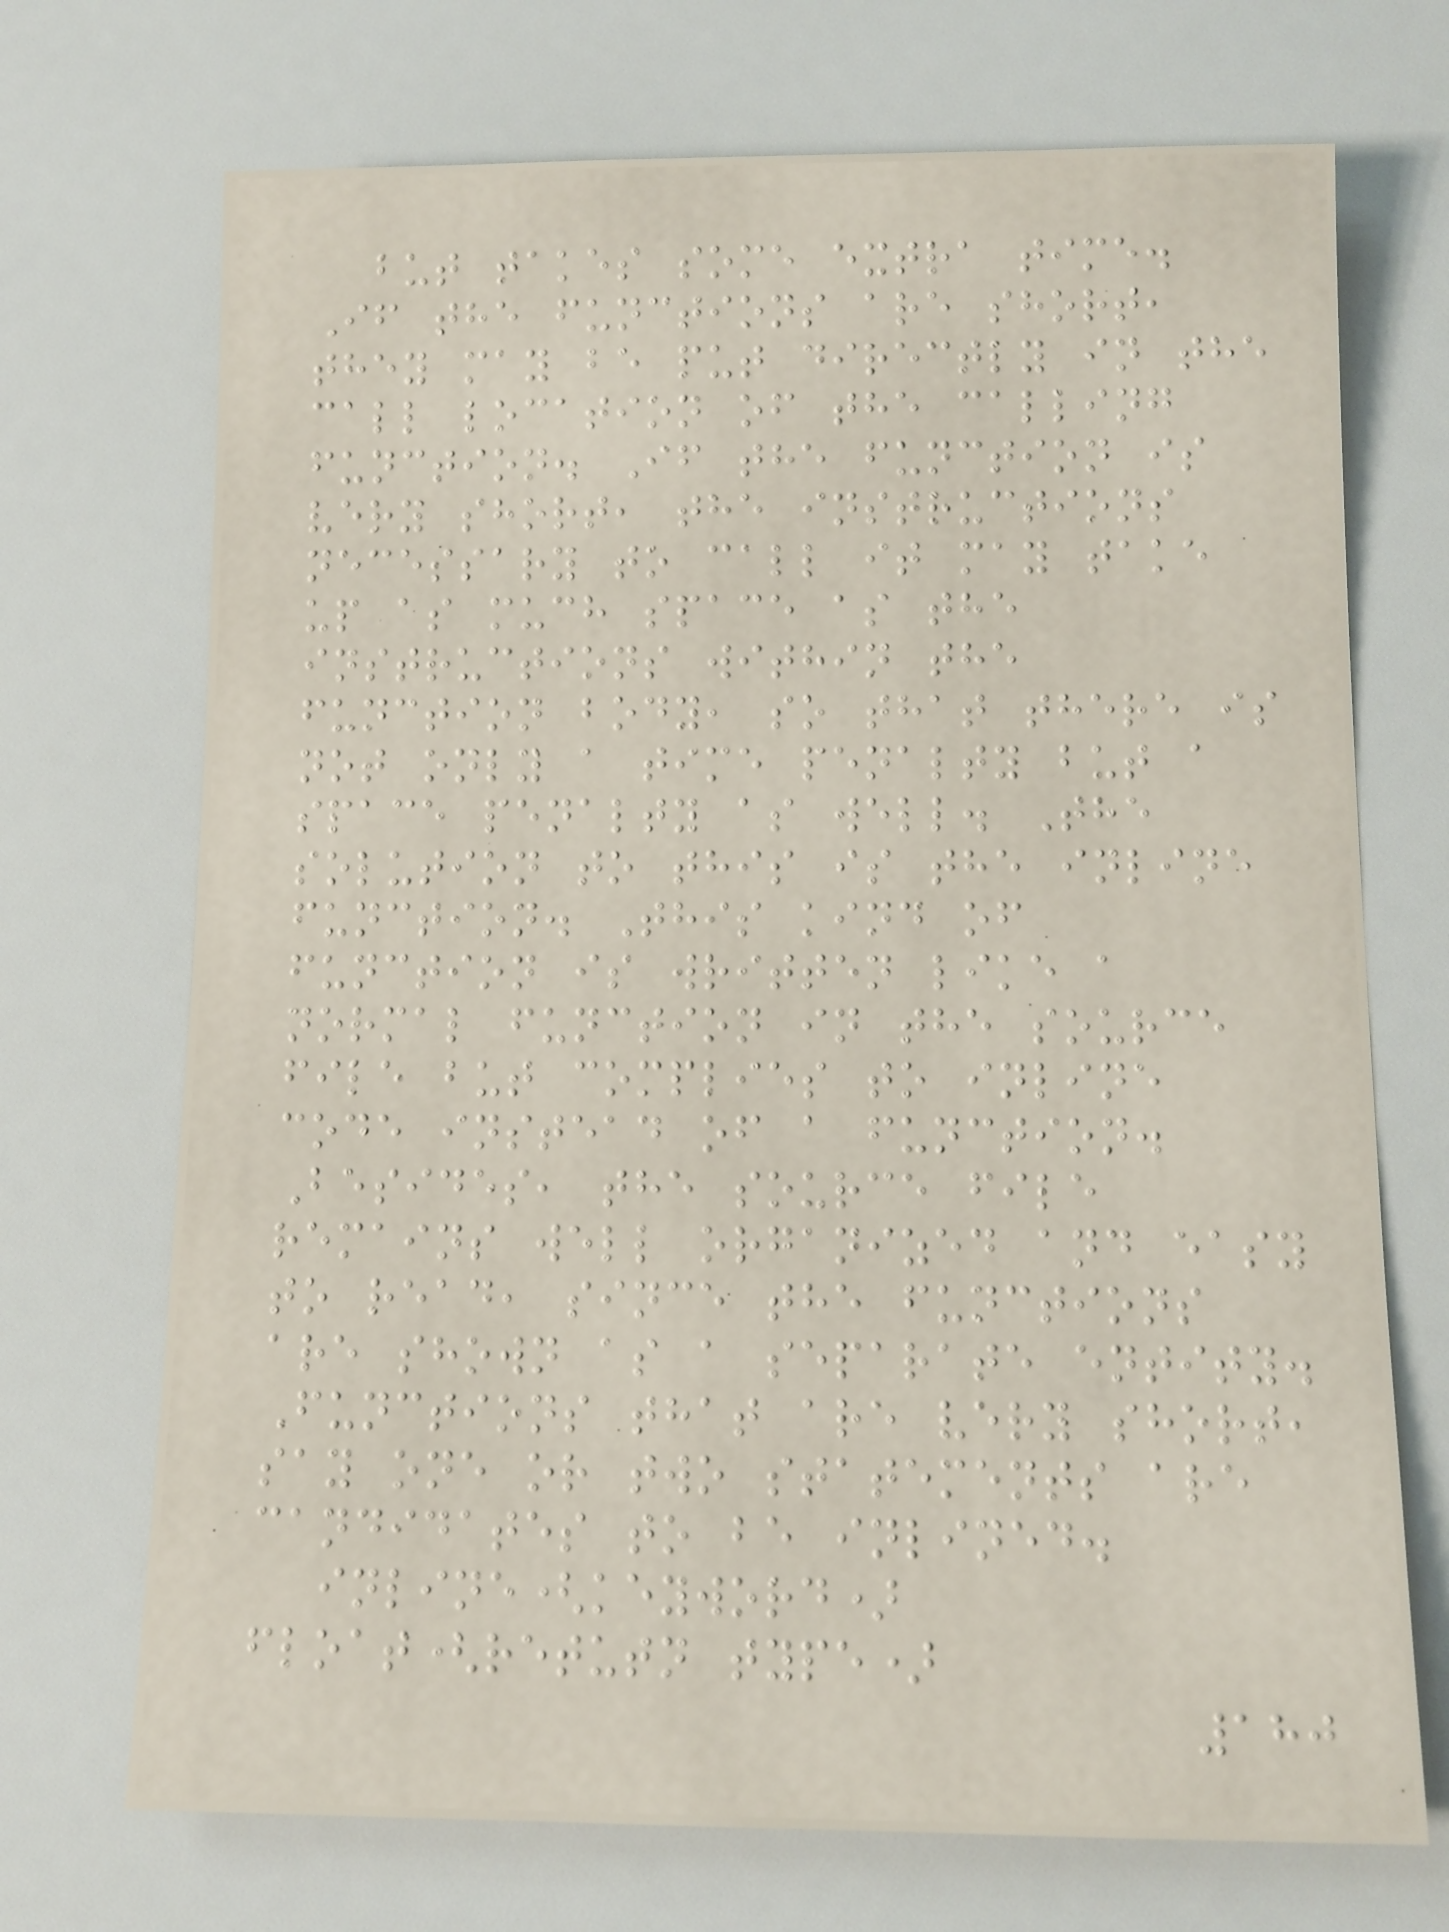but takes some extra time.
If the functions are short,
they may be put directly in the
call location of the calling
function. If the function is
very short, the instructions
necessary to call it may take
up as much space as the
instructions within the
function body, so that there is
not only a time penalty but a
space penalty as well. The
solution to this is the inline
function. This kind of
function is written like a
normal function in the source
file but complies to inline
code instead of a function.
Besides, the source file
remains well organized and easy
to read, since the functions
are shown as a separate entity.
Functions that are very short,
say one or two statements are
candidates to be inlined.
inline(keyword)
float(retutn type)
180
